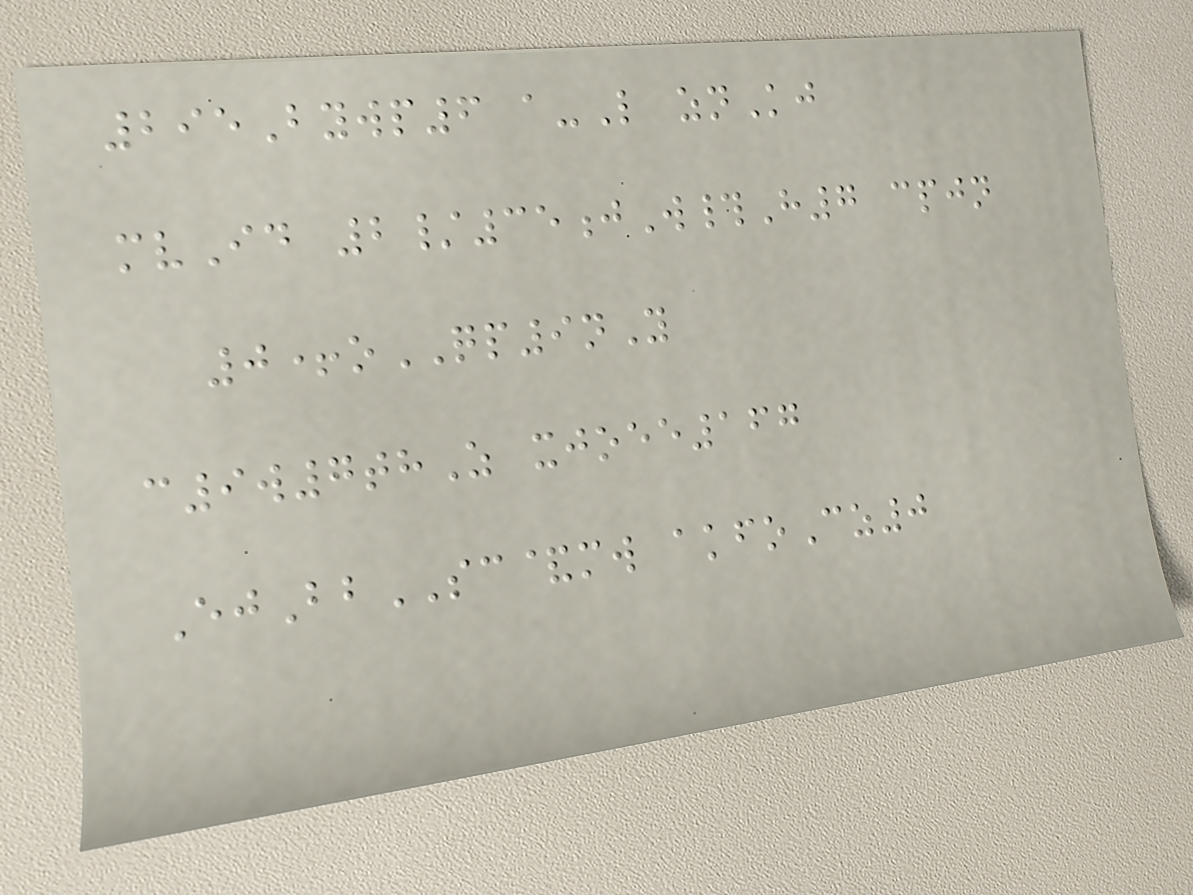295Bywp6 a-L znKj
mvId 2/35jW#H7 cpjn
0+oQP9nY
c9w7thZ xjoee167
EjBbSC&mw akfoCz0
